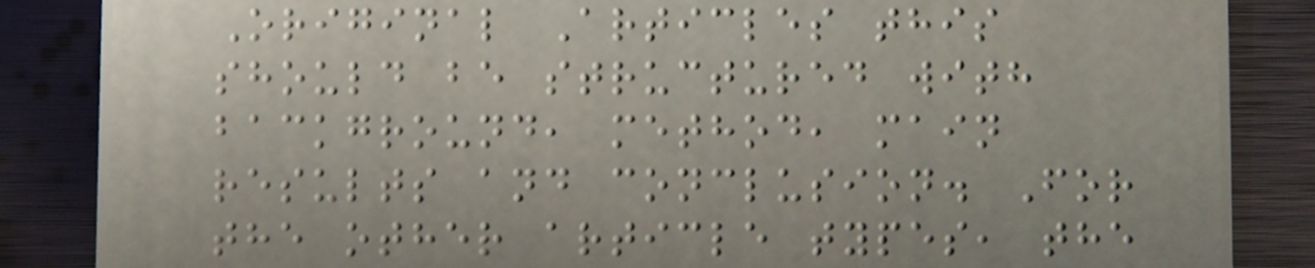Original Articles this
should be structured with
background, method, main
results and conclusion. For
the other article types, the
